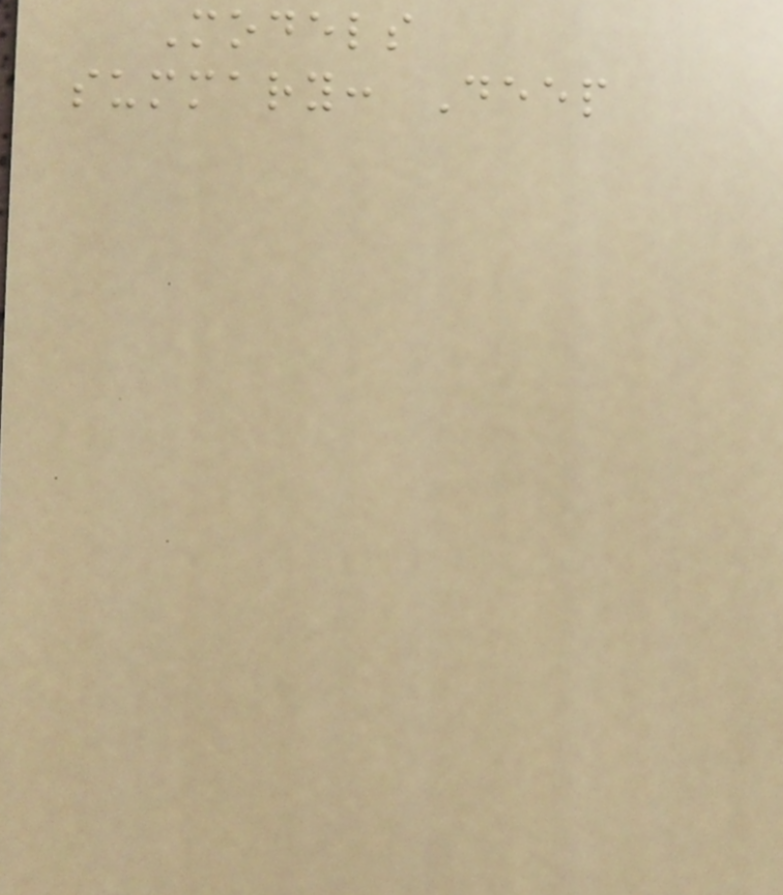Models
summary: Deep
